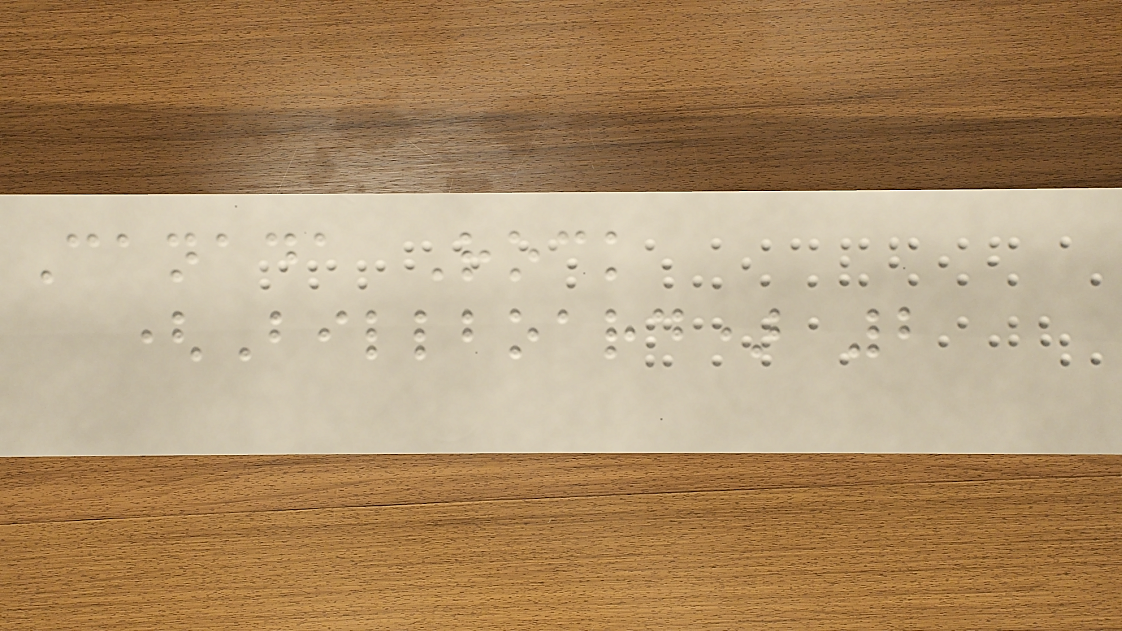Canada Rock
(Billboard) 2
